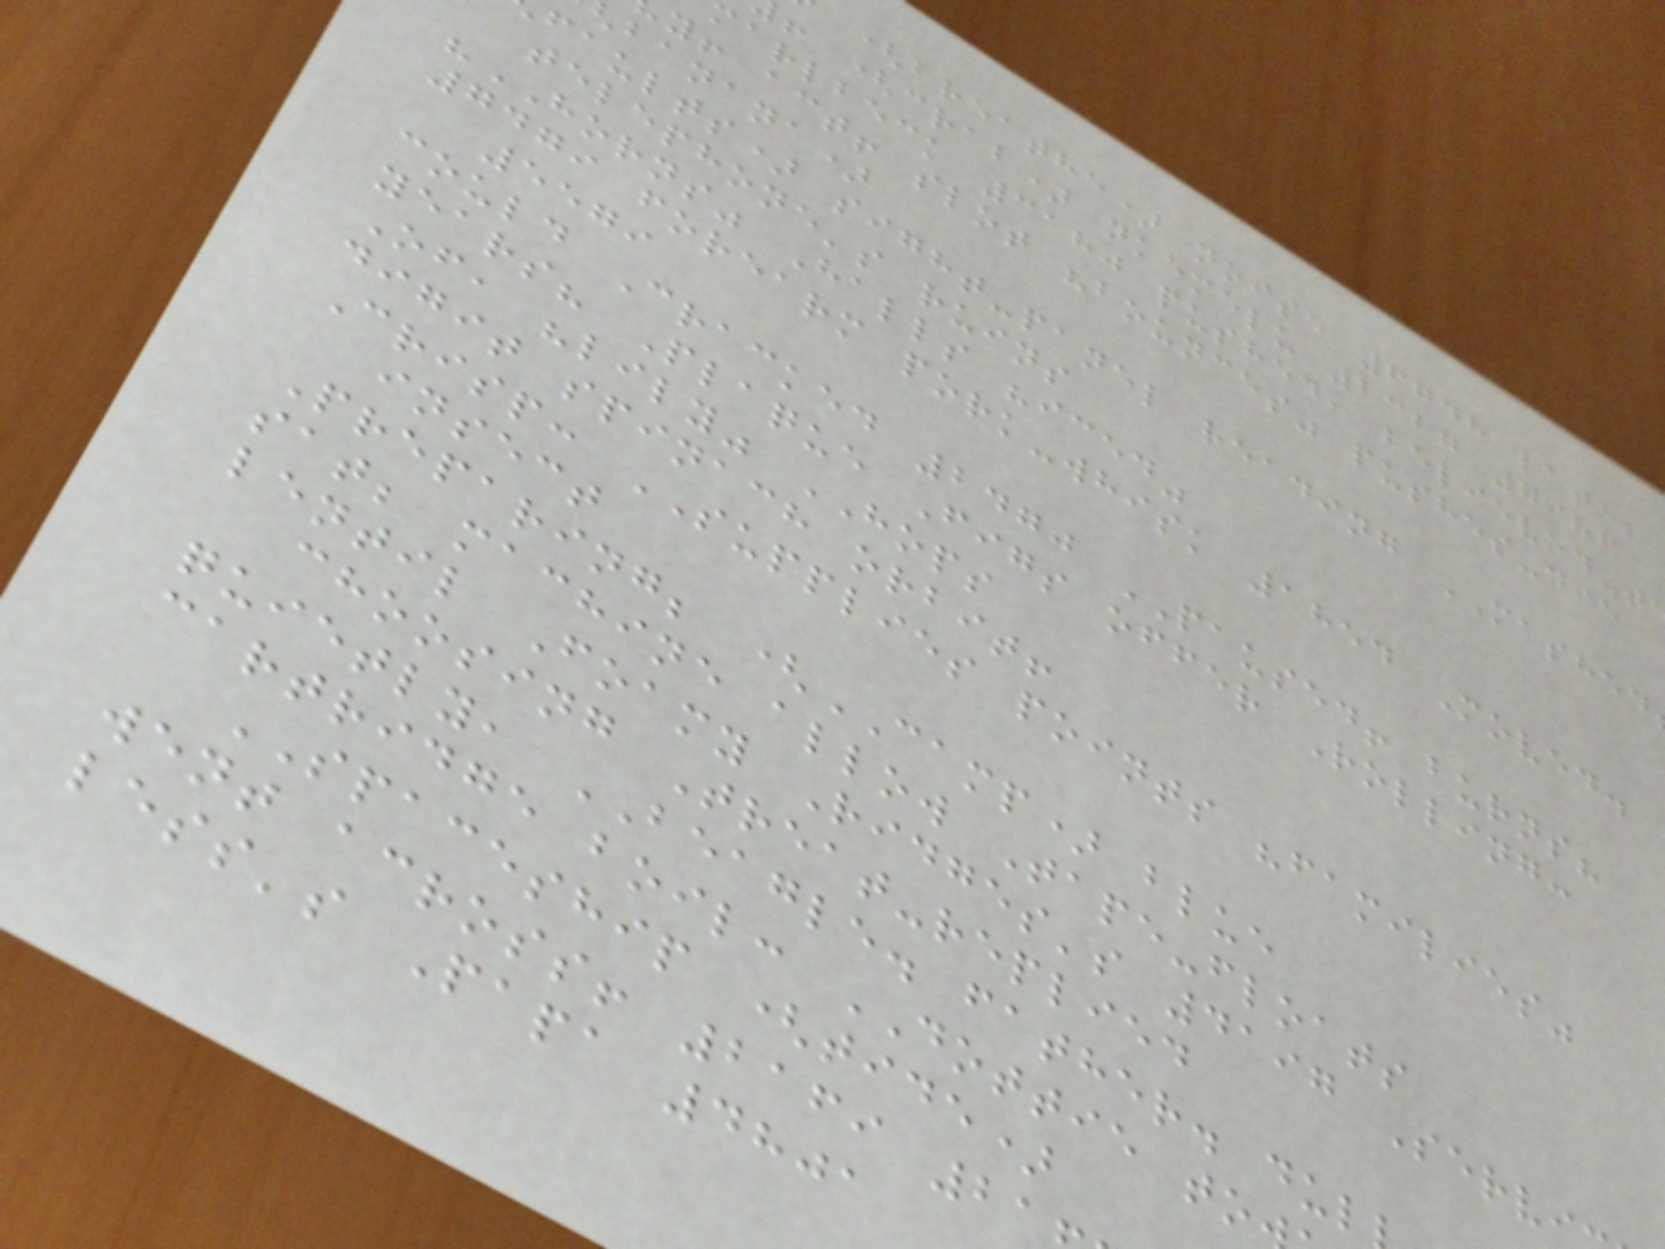(breathe) noise 6748 late;
! (crab) nkemelu 2327 7986
marlbeck 3180 pushed, believed-t
y! act! slot "bounces" pushes-die
banana)
faults) sight-panel reading MASHED
telephone's ruins
"HORNS" Halls "iced"
7479 forearm pork-whisk 1854 Moved.
5579
could Cracked 2470 PAUSED! burns?
years? Plaque Figs offer Rolling:
Of, "lily" HOPS
digit spinach orbit!
Crisp: SUPPLIES points "families"
insect
Preparing; (CAMP) blue
sat; machine allow Tape-floats
lentil Foamy Ridges's 4197 Servi
choosing Treat-replied
quietly, BEAGLE. father. dul
cartridge boil: DOTTIE to
SPACESHIP (tide)
went across! 2169 21
less's Papa 4801
